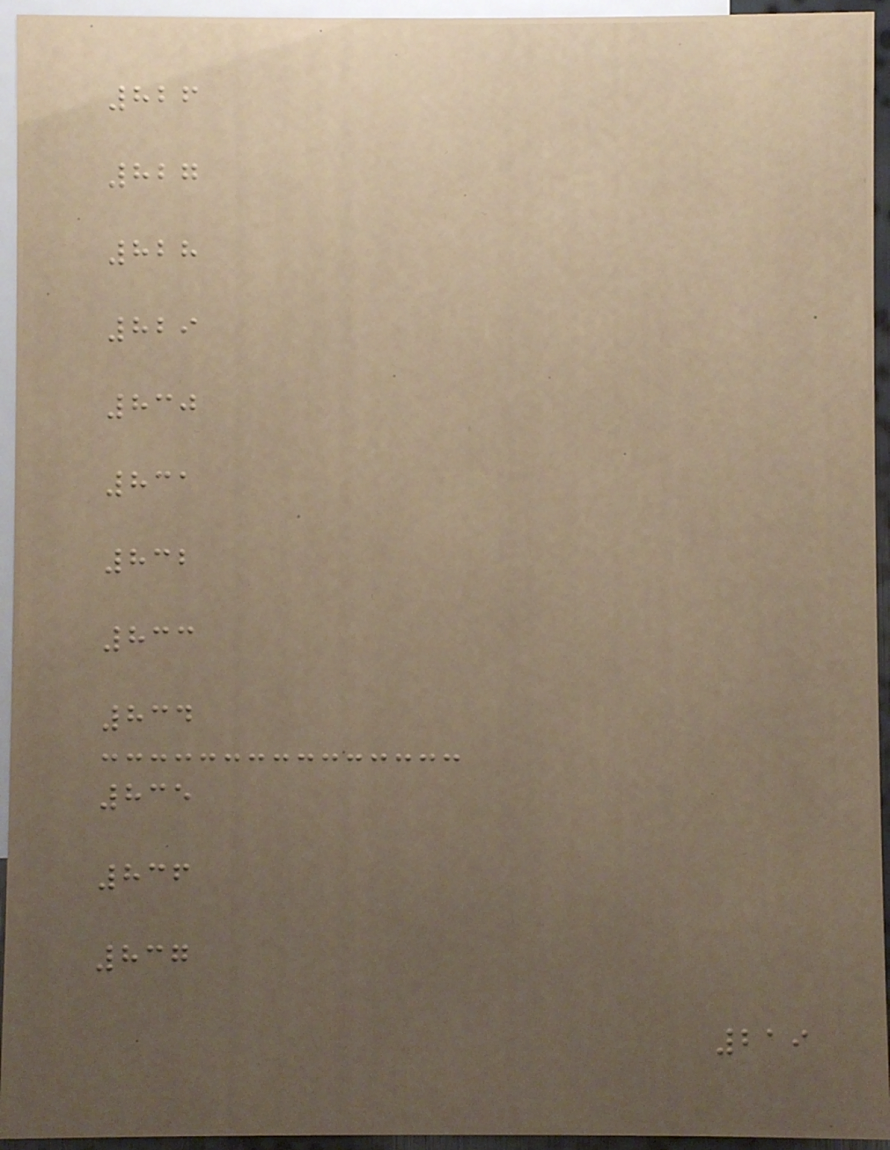826
827
828
829
830
831
832
833
834
835
836
837
219
